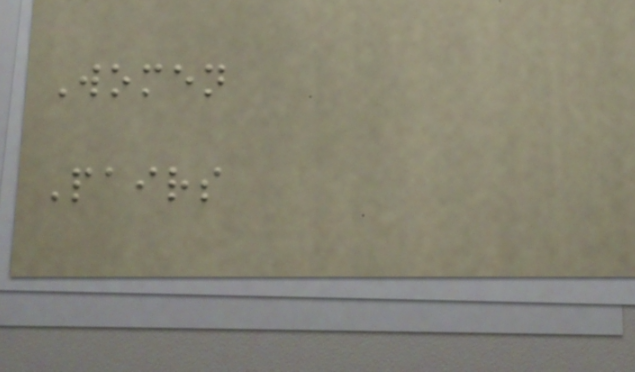Women
Pairs
